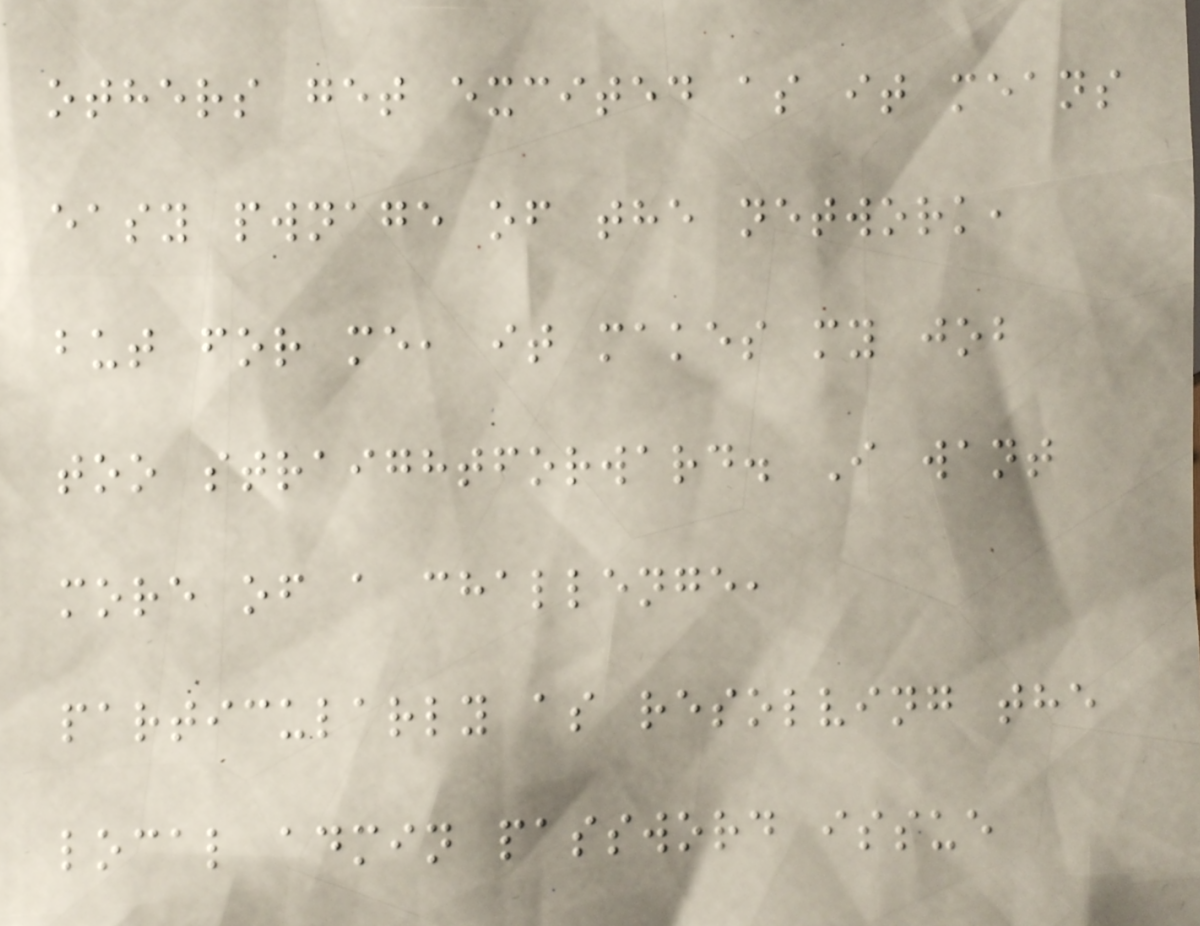others get excited as it means
easy pwnage of the network,
but for me, it makes my job
too straightforward. I want
more of a challenge,
particularly as resolving the
local admin password issue
